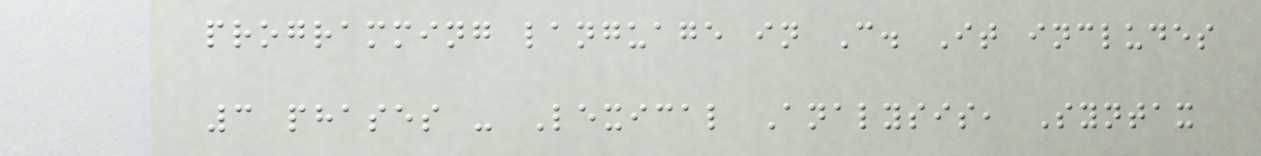programming language in C. It includes
3 phases - Lexical Analysis, Syntax
